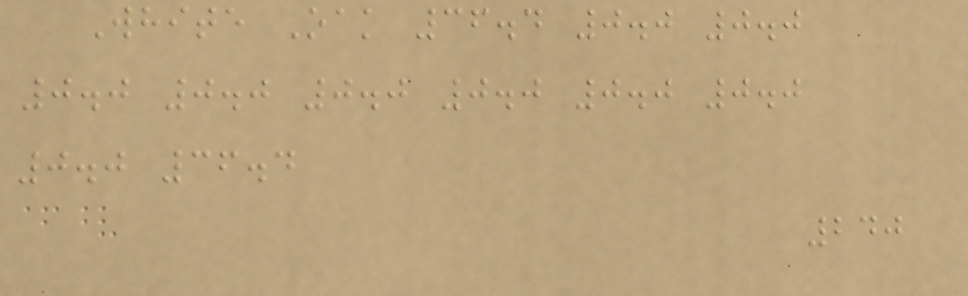White Oak 36.4 0.0 0.0
0.0 0.0 0.0 0.0 0.0 0.0
0.0 36.4
240
